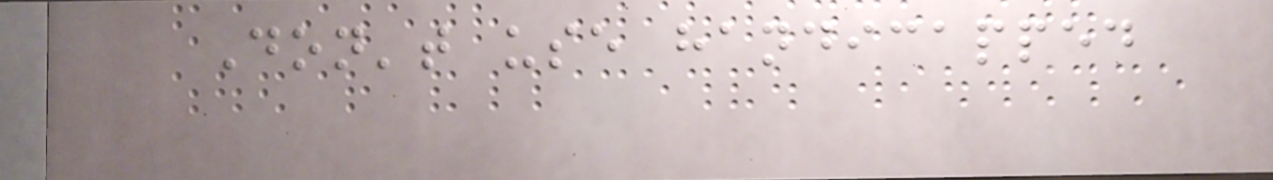Don't use handicapped
